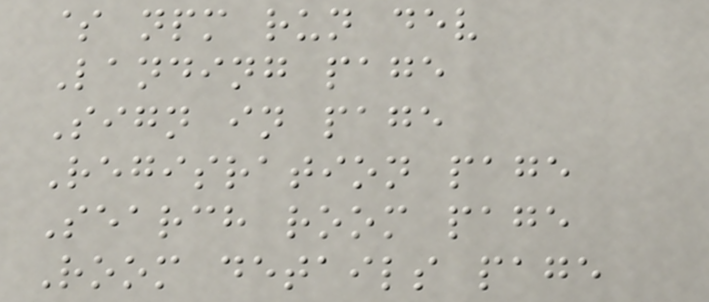$ npm run dev
Landing page
Sign in page
Regisration page
Search room page
Room details page
